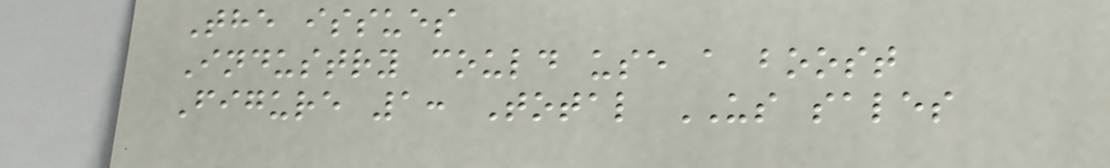The issues
Industry could use a boost
Figure 1: Total US sales
